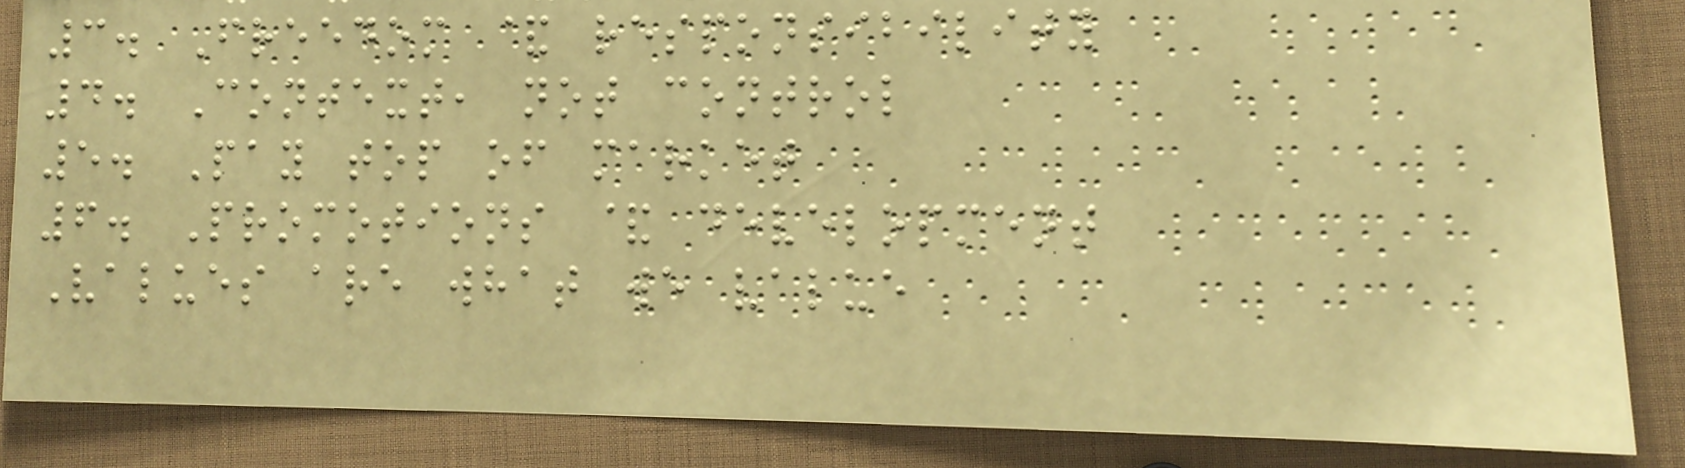3. Freedom & responsibility
4. Context, not control
5. Pay top of market
6. Promotions & development
Values are what we value
